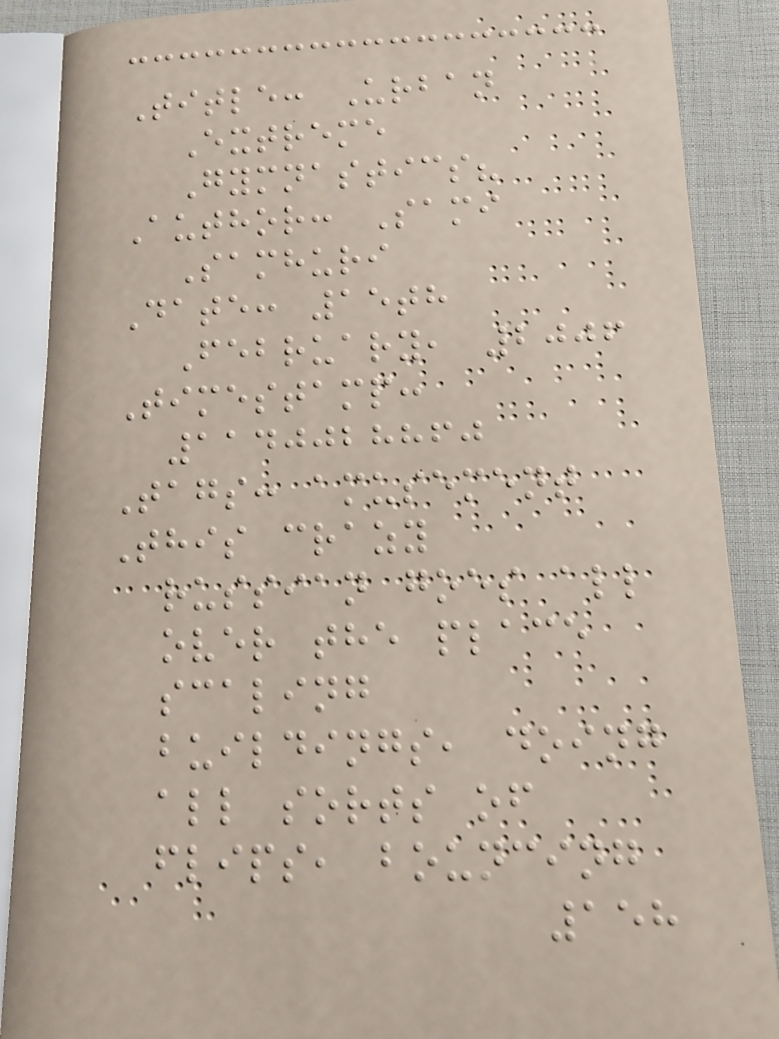Title: Urban
Extreme
Gymnastics?
Author: Sami
Samhuri
Date: 15th
February, 2006
Timestamp:
1140028860
Tags: amusement
This crazy
russian goes all
over the place
scaling
buildings, doing
all sorts of
flips, bouncing
158
